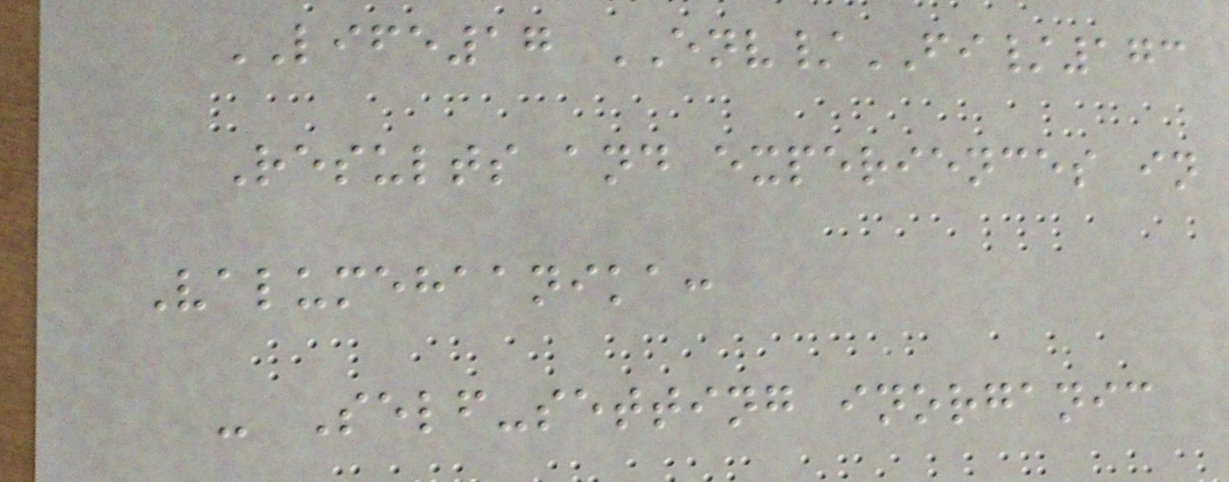LIFE17 ENV/FI/173
Results and experiences in
Valumehaanika:
- Self-setting inorganic
